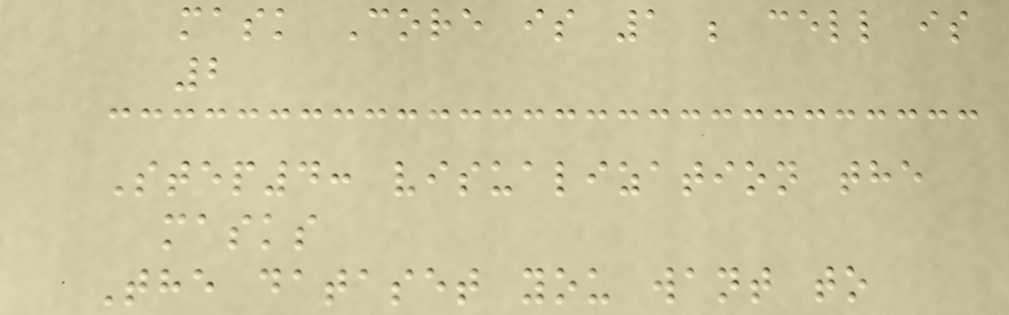mask Core is 1 ; cell is
2
Step4: visualization the
masks
The dataset you want to
